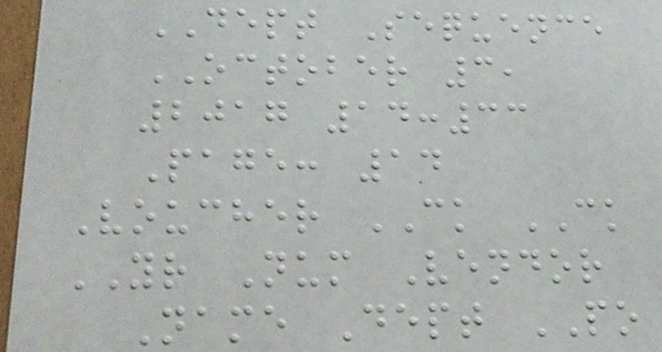DEPT Sequence
OCTOBER 3,
2017 14:33
Page: 14
Voucher CK CK
YR Num Vendor
Name Dept PO
